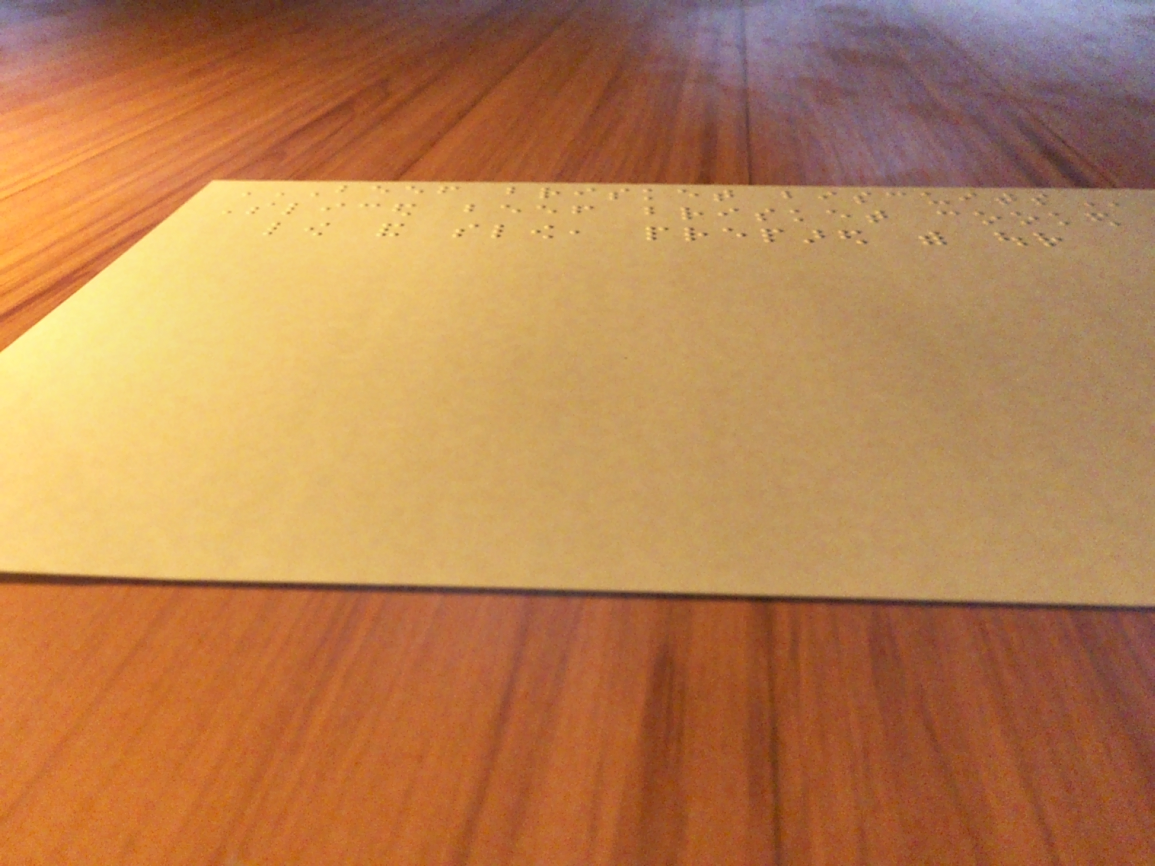BEEF BRISKET BISCUITS
Sliced beef brisket cooked
low and slow, prepared with our
